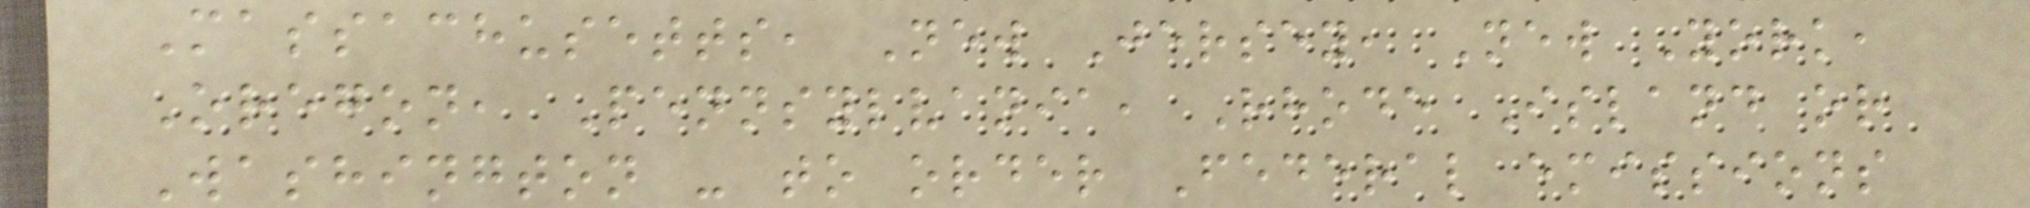Massachusetts, New Jersey, New York,
Oregon, Pennsylvania, Rhode Island or
Washington - to order Federal emissions
